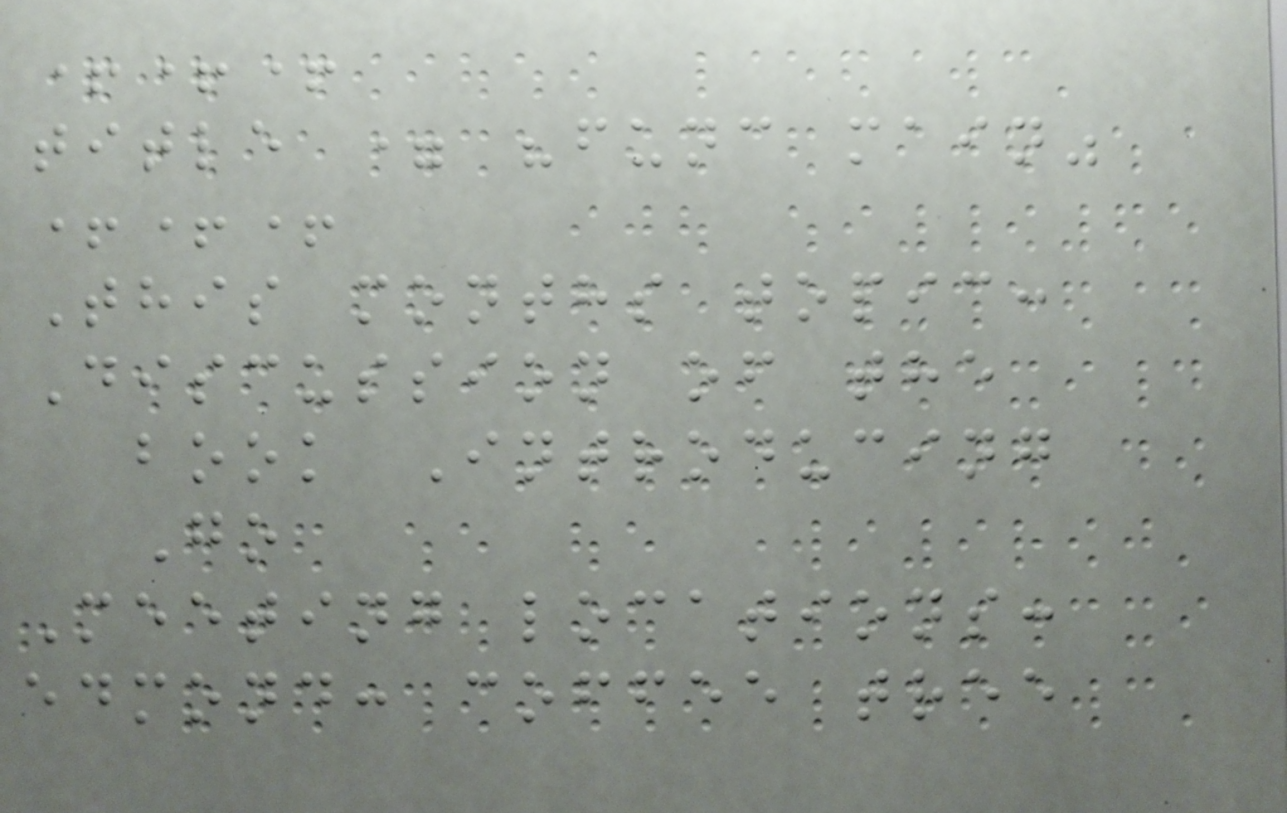+++
title = "func main"
+++
This months topic:
Discussion of the
book Introducing
Go
Meeting locations:
edmond: coffee tree
